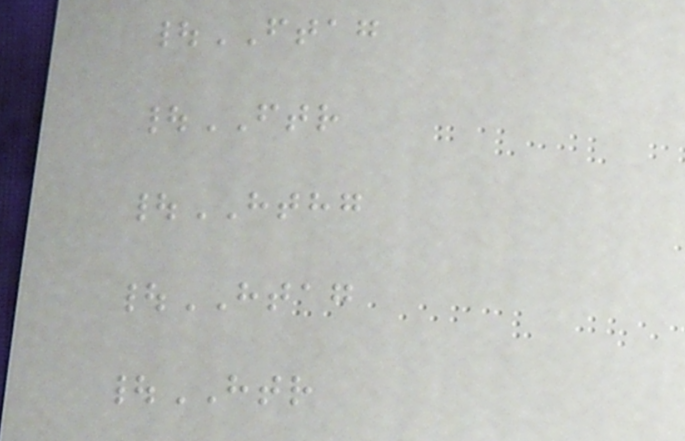|FTAG
|FTR
|HTHG
|HTAG
|HTR
